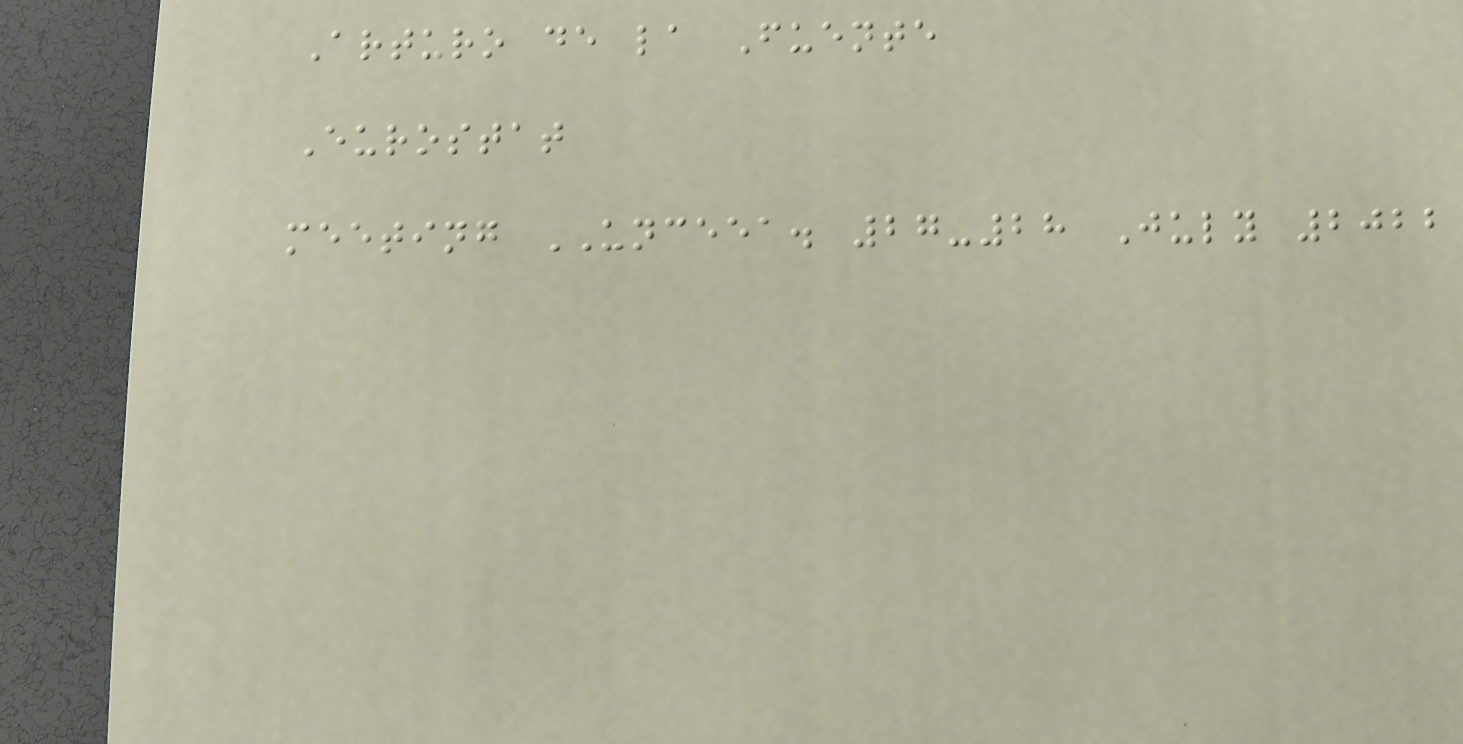Arturo de la Fuente
Eurostat
meeting UNCEEA. 27-28 July 2022
